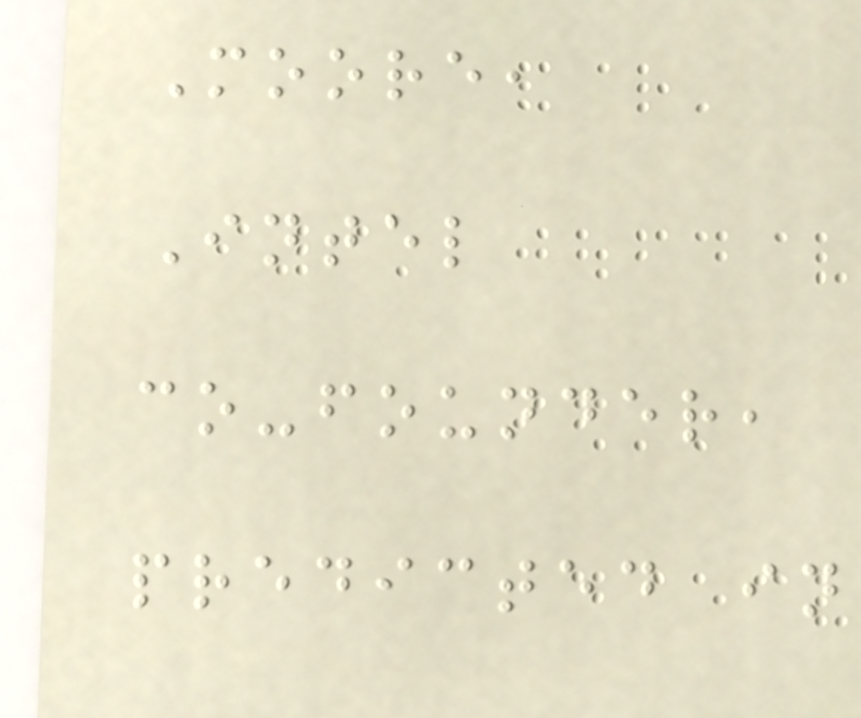Moore,
Intel
co-founder,
predicted in
